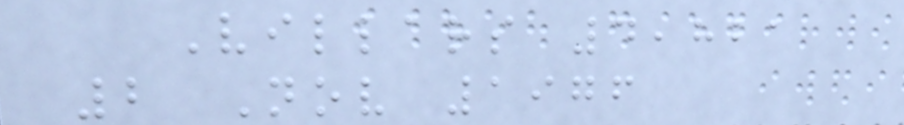Villars 4,821
2 Nov 1976
